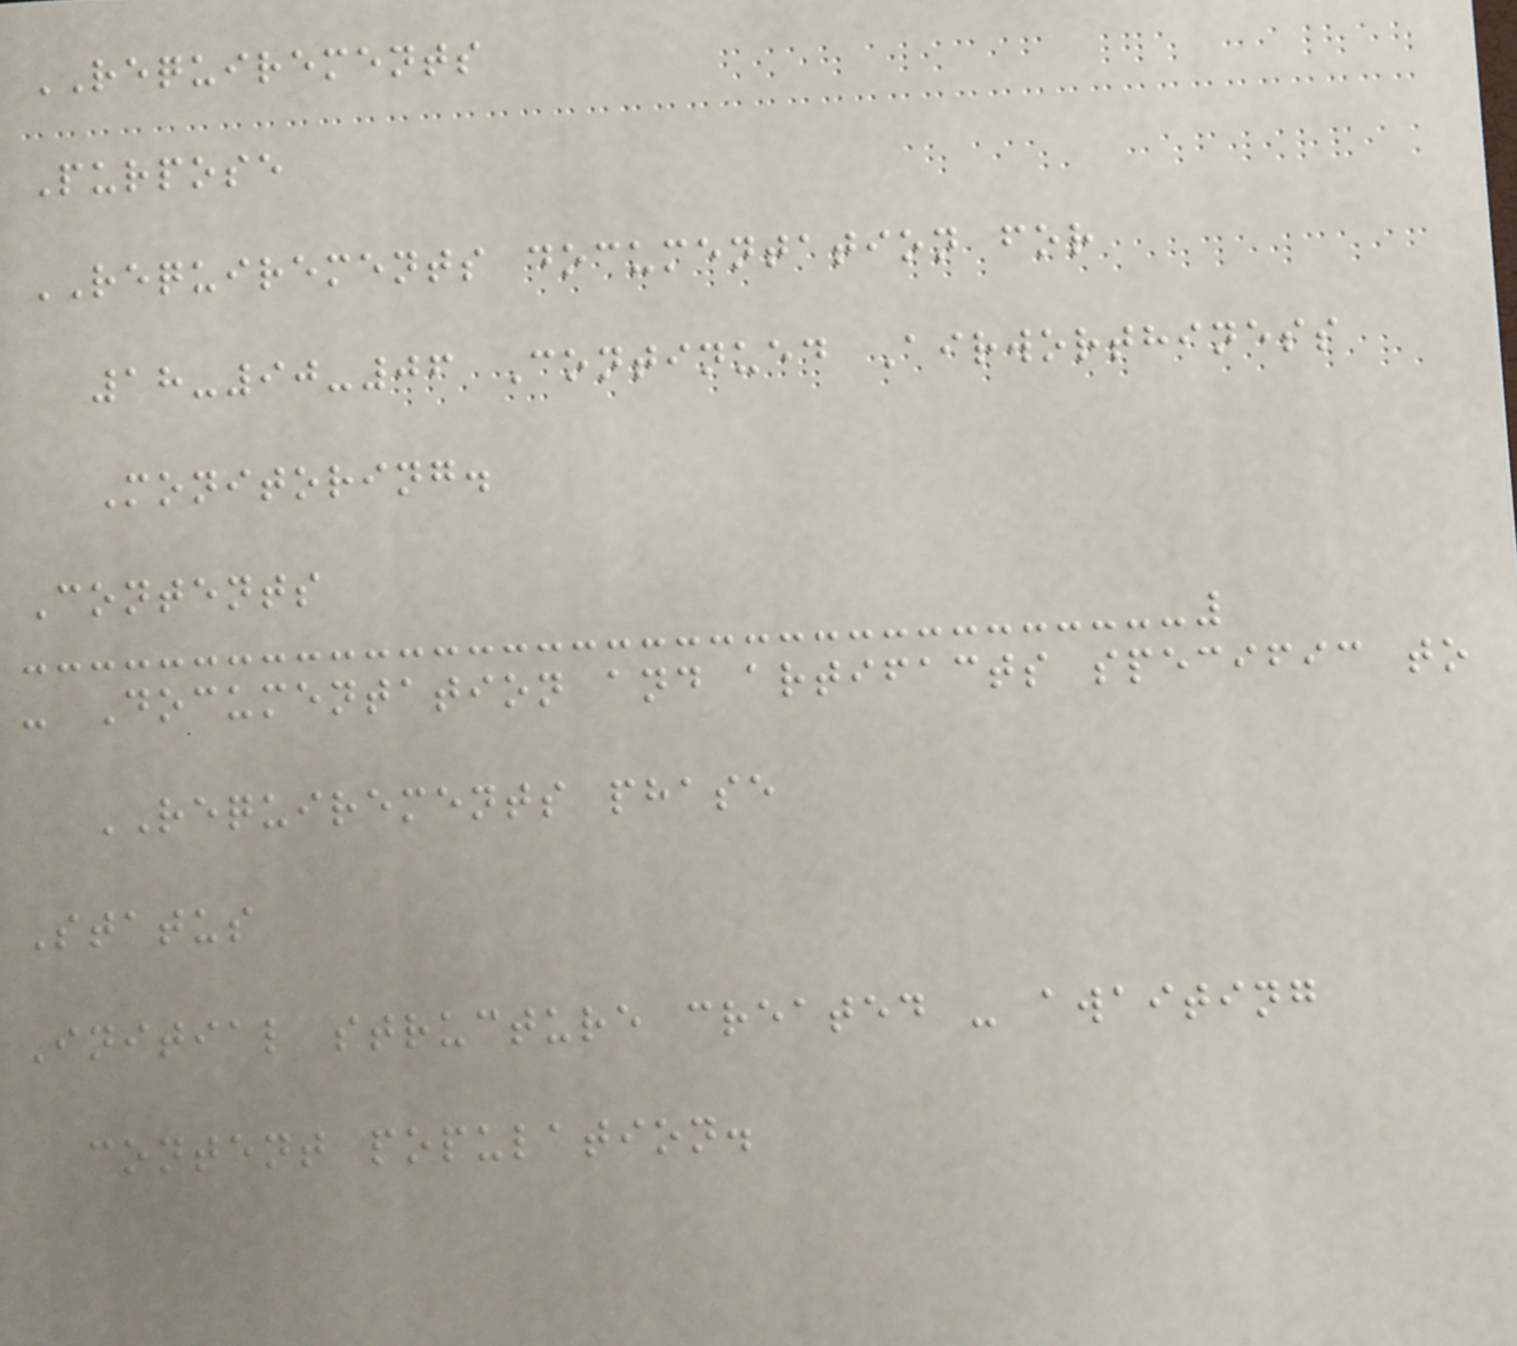REQUIREMENTS
Purpose
REQUIREMENTS documentation for
18-90-06 Continued Airworthiness
Monitoring.
Contents
- Documentation and artifacts specific to
REQUIREMENTS phase
Status
Initial structure created - awaiting
content population.
